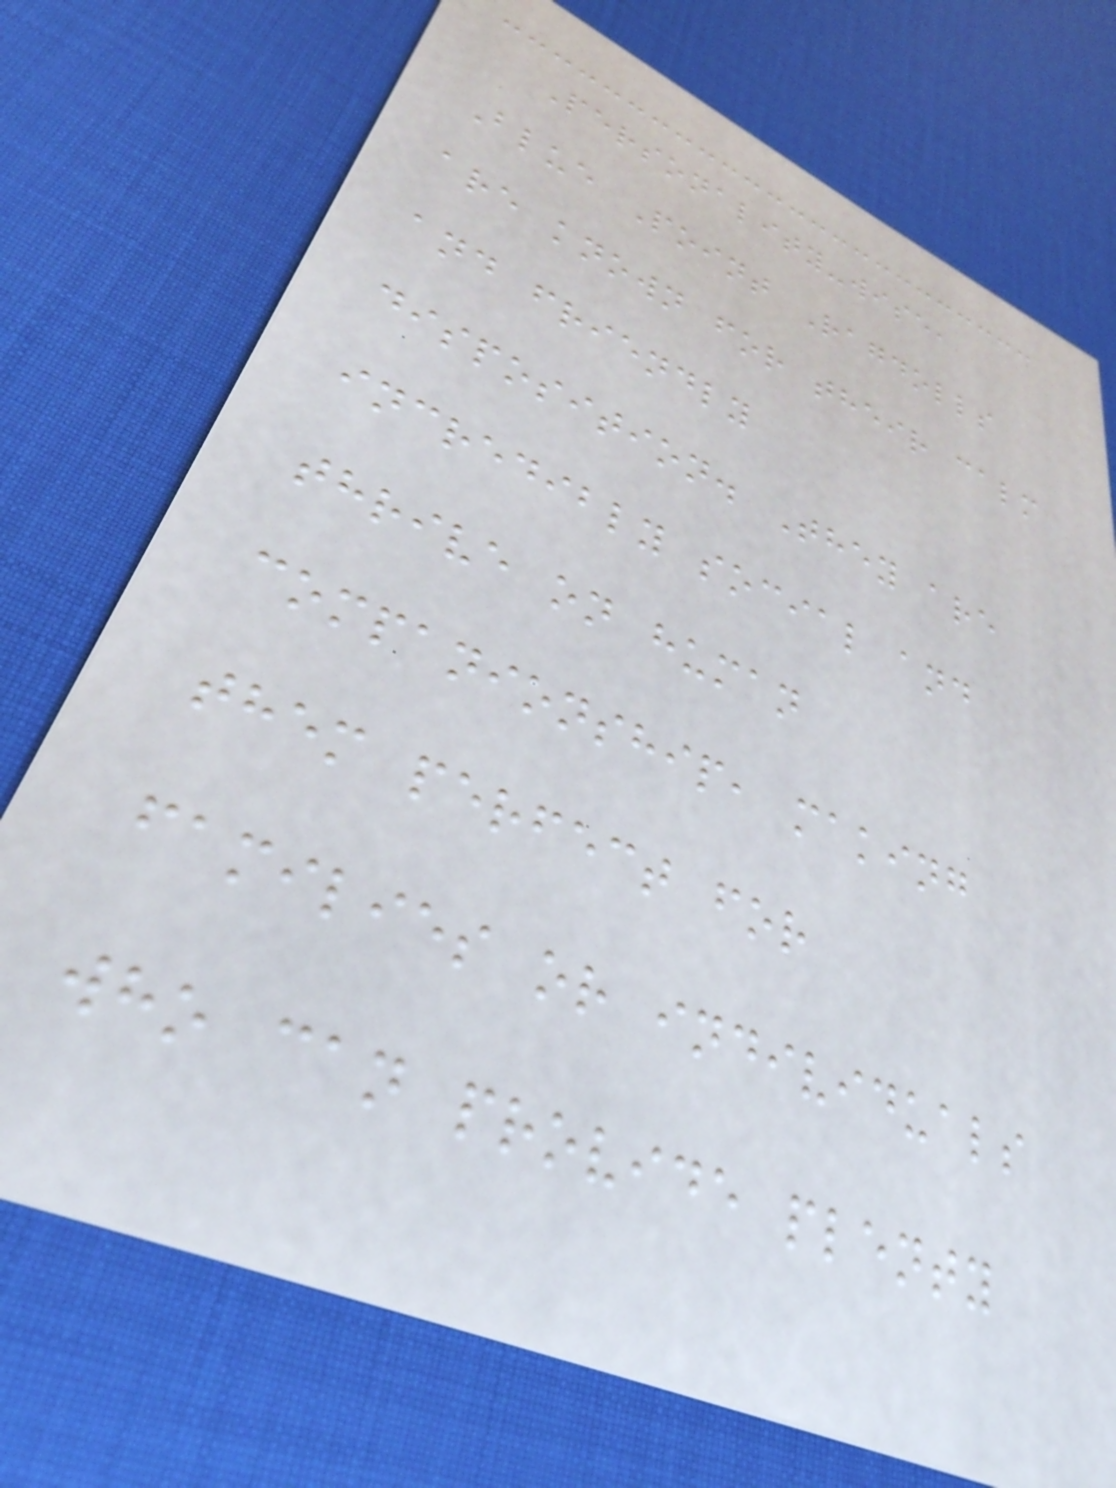Personality-wise,
Blue Point Ragdolls
are known for their calm
and friendly
disposition. They are
incredibly social and
thrive on human
companionship, making
them perfect for
families or individuals
who can provide plenty
